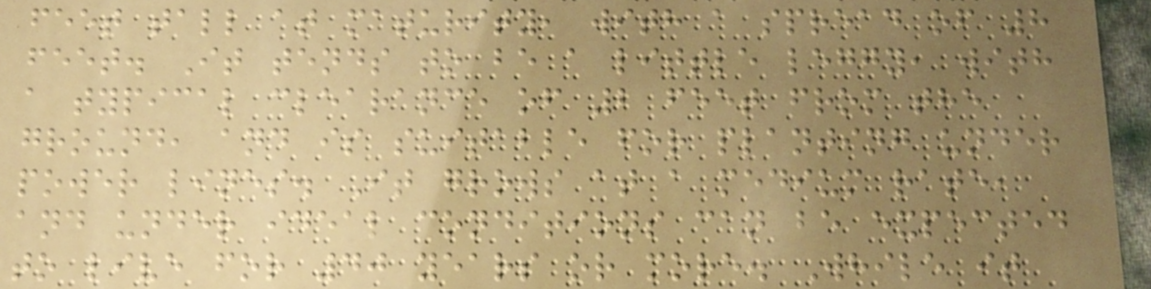feet tall at maturity, with a spread of 8
feet. It tends to be a little leggy, with
a typical clearance of 2 feet from the
ground, and is suitable for planting under
power lines. It grows at a medium rate,
and under ideal conditions can be expected
to live for 40 years or more. While it
